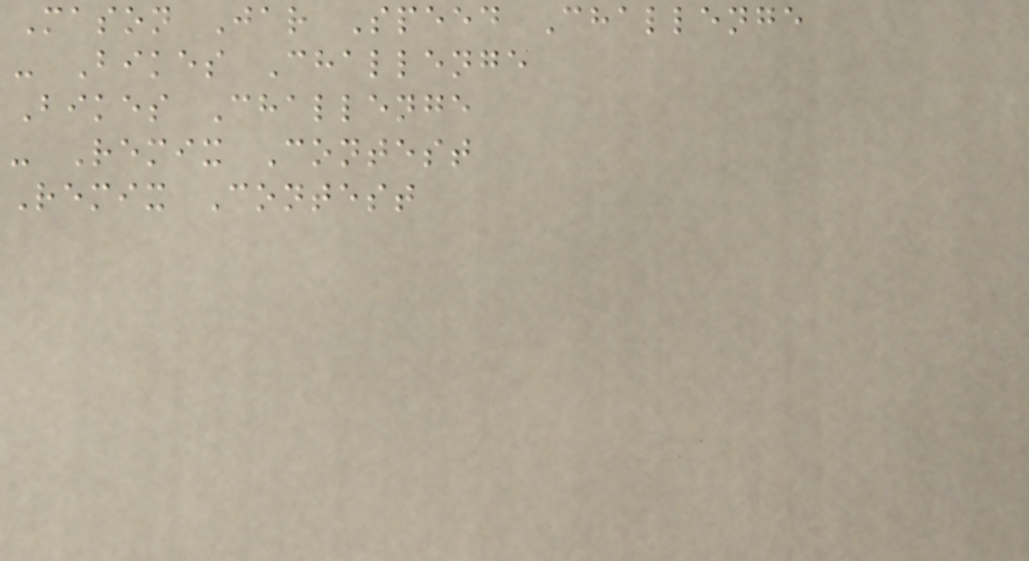Mason Jar Speed Challenge
- Bikes Challenge
Bikes Challenge
- Remix Contest
Remix Contest
